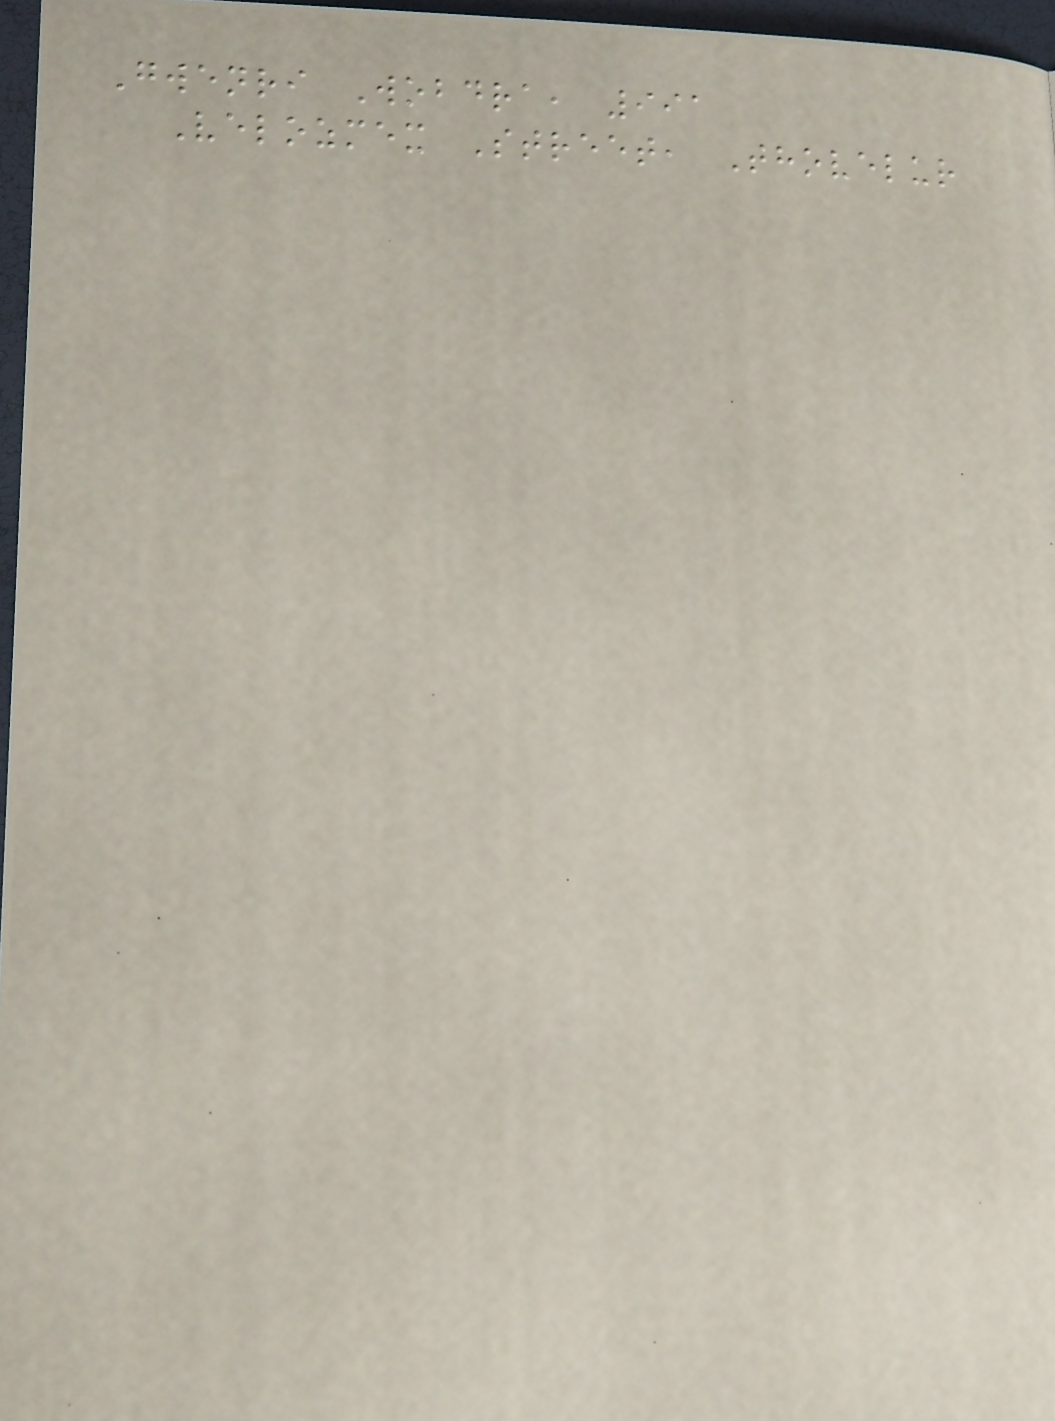Gwenri Wobdra, 991
Velozmex Street, Thovelur
